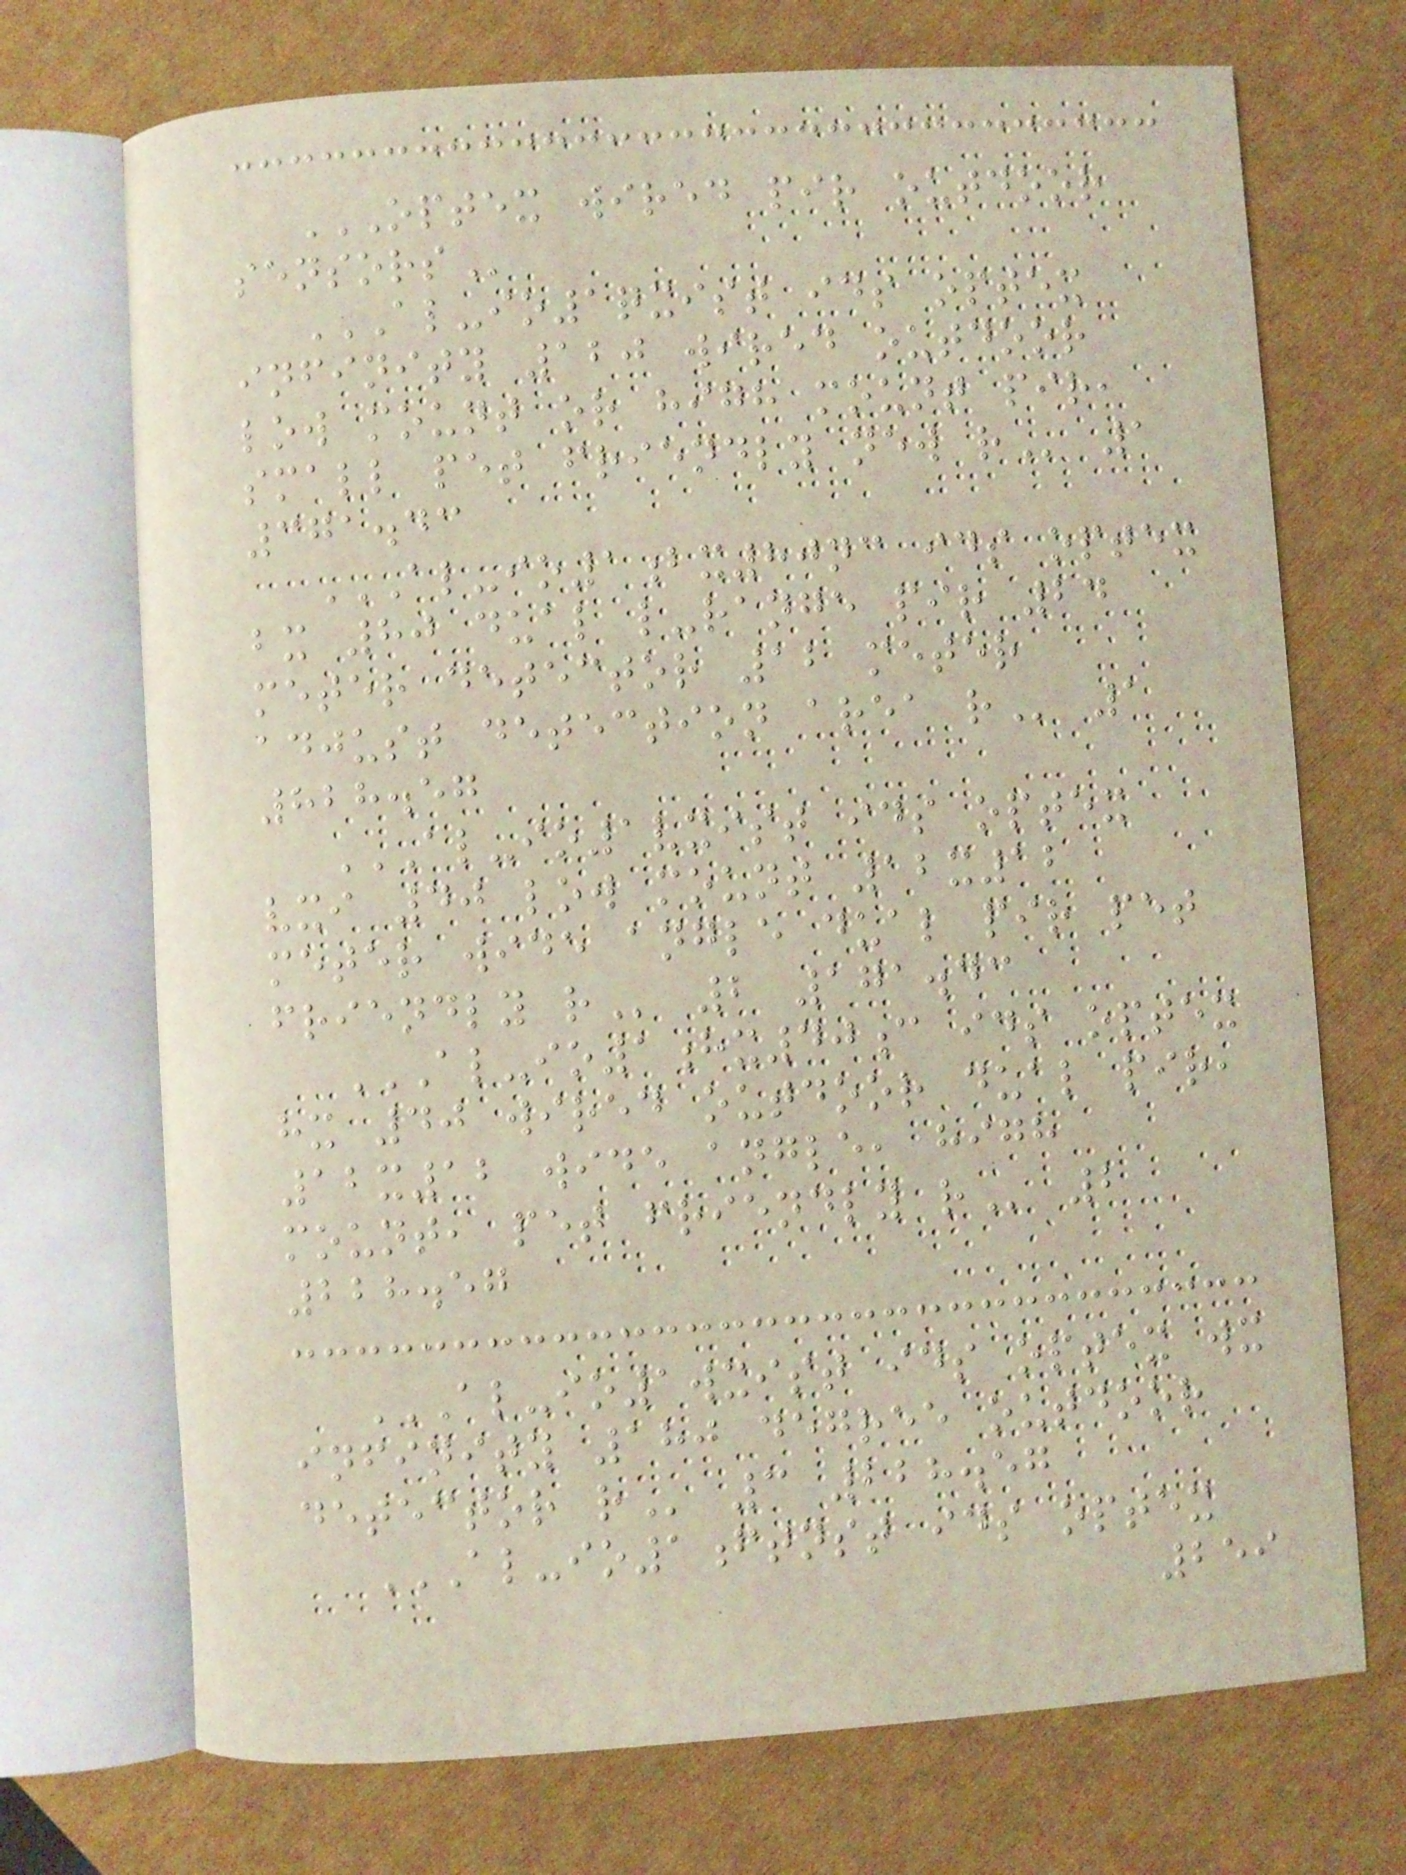OPTEX WIRED PIR OUTDOOR
SENSORS
AL-IO1QXIST IDS OPTEX
INFINITY 120 WIRED OUTDOOR
LOW MOUNT OR HIGH MOUNT PIR,
SMALL PET FRIENDLY NEW R 1
371.43
AL-IO1BX80NC IDS OPTEX
BX 80 DUAL L-RANGE PIR 24
METER DETECTOR 12 METER
ADJUST DETECTION AREA R 1
828.57
AL-IO1VXIST IDS OPTEX
VXI 40 LOW MOUNT 12X12
METER WIDE ANGLE DUAL PIR PET
FRIENDLY R 2 171.43
AL-IO1HX40C IDS OPTEX
HX 40 WIRED OUTDOOR DUAL PIR,
12X12 WIDE ANGLE, HIGH
MOUNT, PET FRIENDLY R 2
228.57
AL-IO1WXIST IDS OPTEX WX
INFINITY 180 DEGREE OUTDOOR
DETECTOR R 3 228.57
AL-IO1FTNST IDS OPTEX
259
